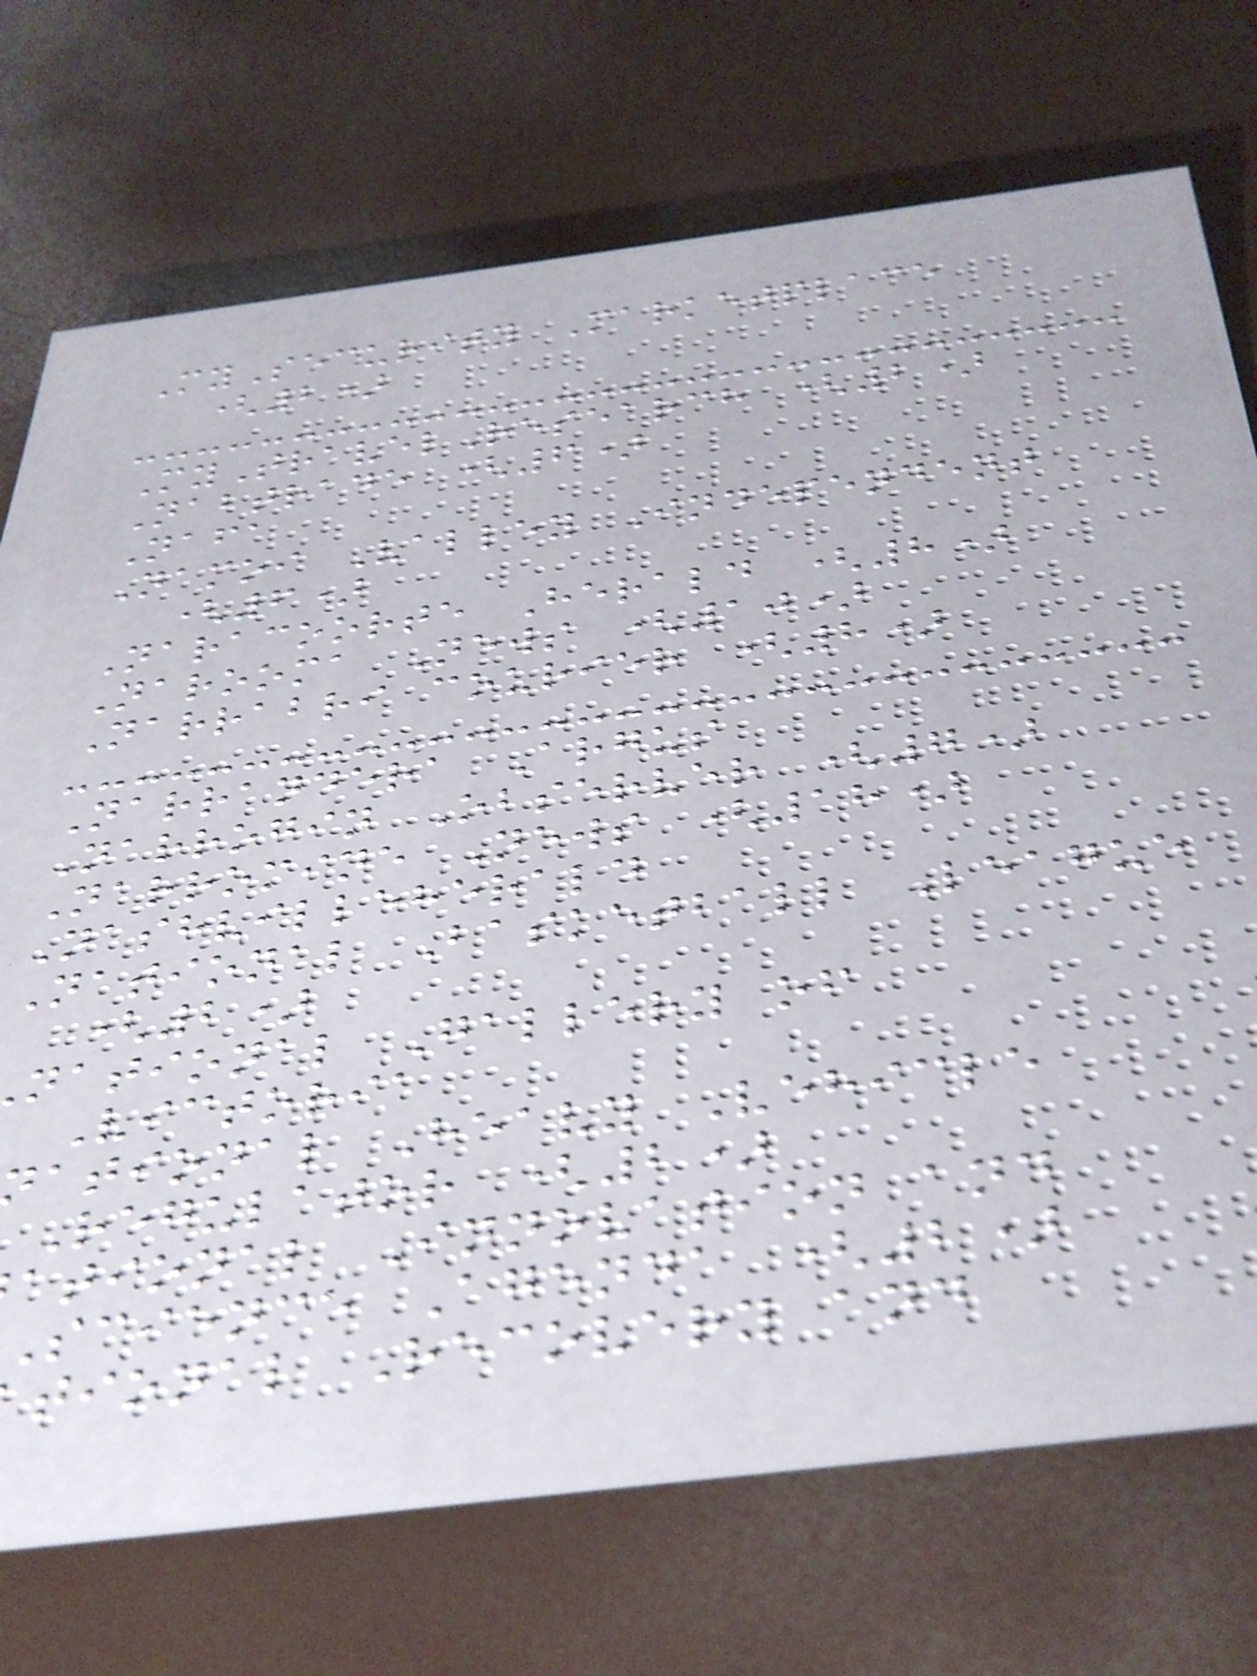MySecurity Marketplace
(2)
MyTravelResearch (2)
Nabtrade (6)
Nafa
Namoi Valley Independent
(6)
Naracoorte Herald (8)
Narooma News (10)
Narrabri courier (8)
Narrandera Argus
Narrogin Observer (7)
Narromine News (18)
Nashvilleherald
National Basketball League
(2)
national Gallery of
Victoria
ational Heavy Vehicle
Regulator (2)
ational Innovation and
science Agenda (2)
tional Recovery and
